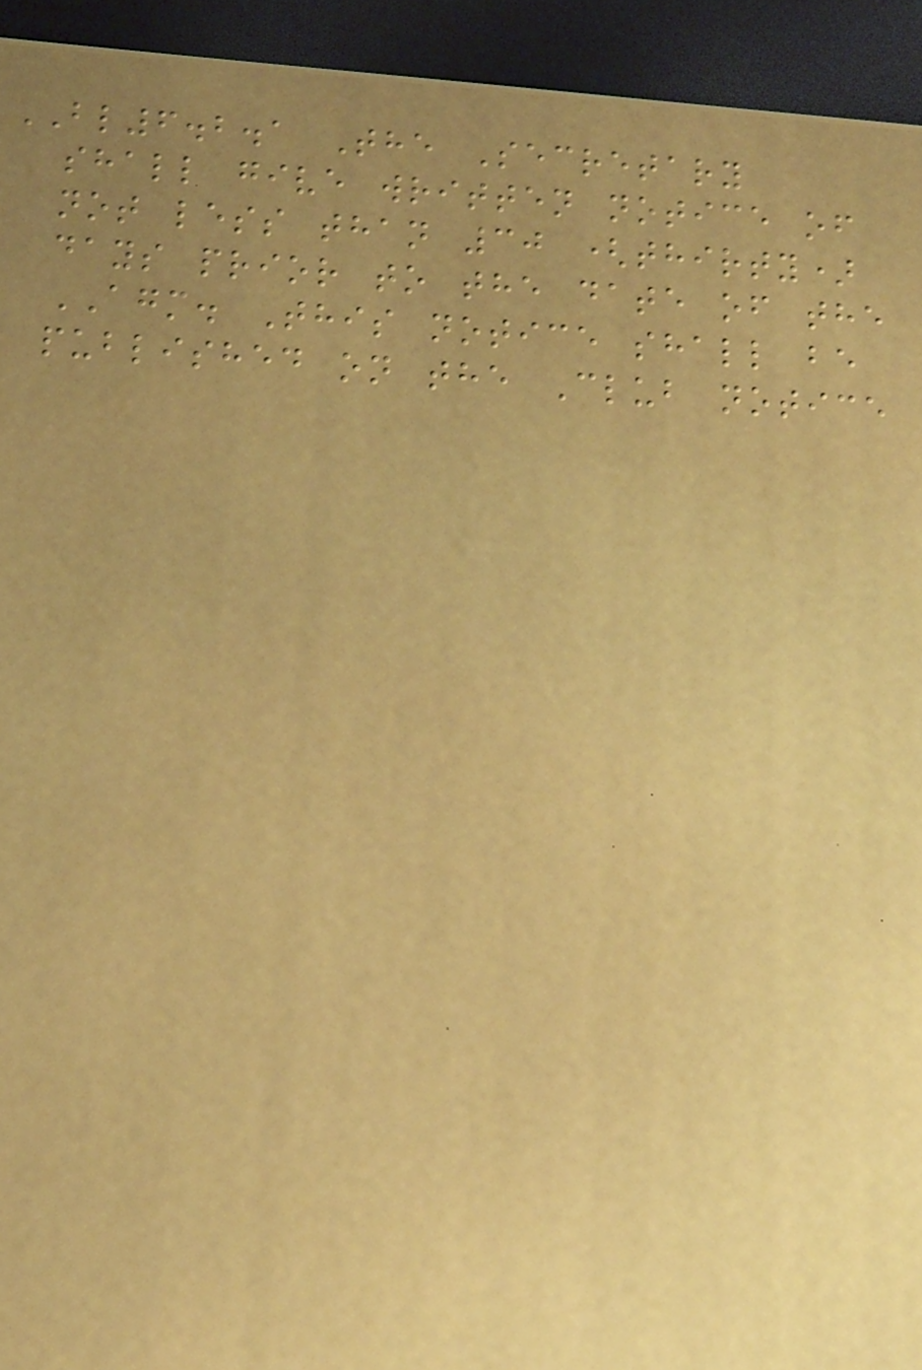BL6.2.1 The Secretary
shall give written notice of
not less than 30 (thirty)
days prior to the date of the
AGM. This notice shall be
published on the Club notice
